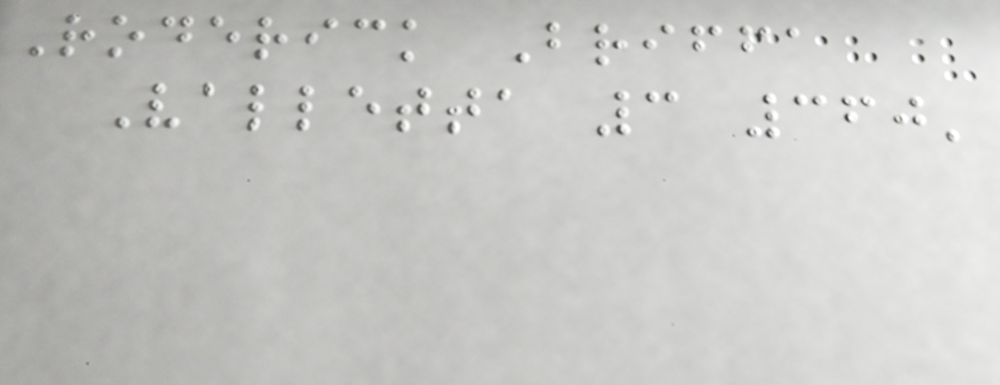Roderick Briffa
Valletta 3 360'
